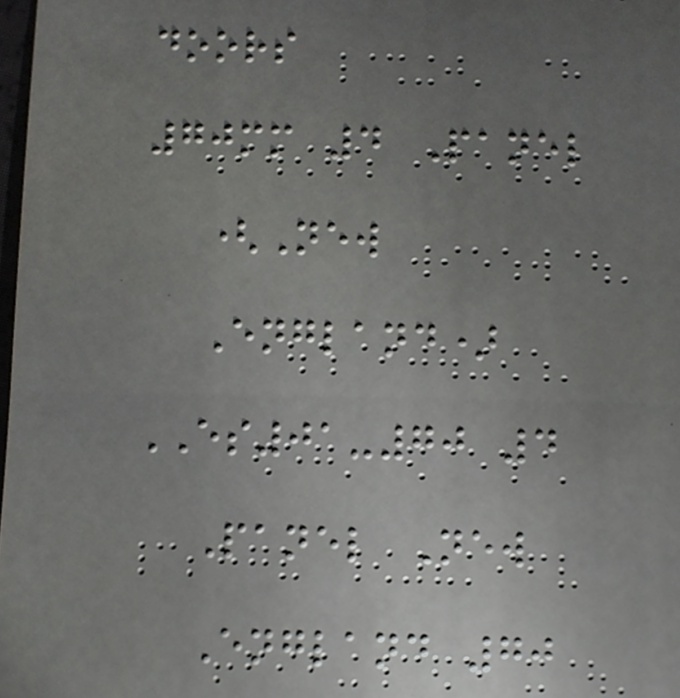doors
70mm 4 Panel
(New
England)
ES01-70 4
Panel New
England 70
